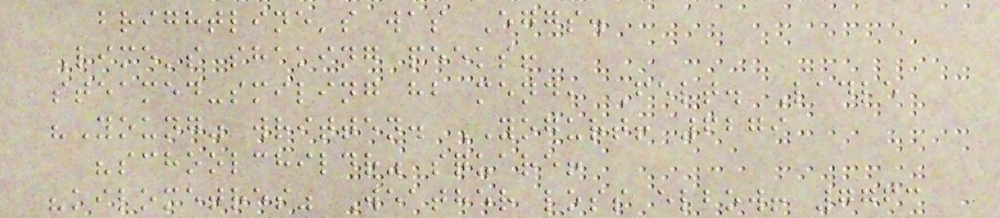brightline's was Eggs.
Lime's shaking peeks!
steamed-smiling hb mend, Felt. Ladle
"Young" written. YOGURT! 6279
"schoolchildr" square!
"kilometres" Weather loss elbow! 7763
